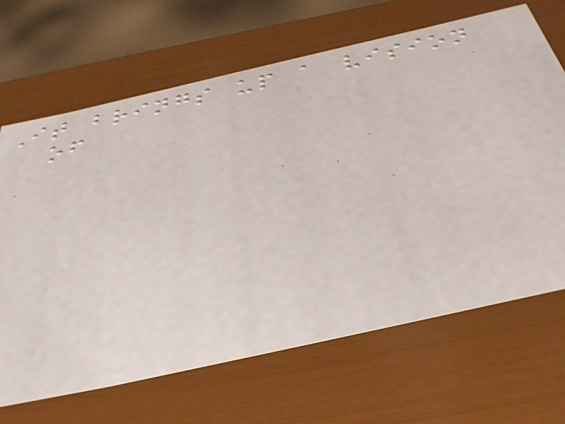It brings up a vision
of
